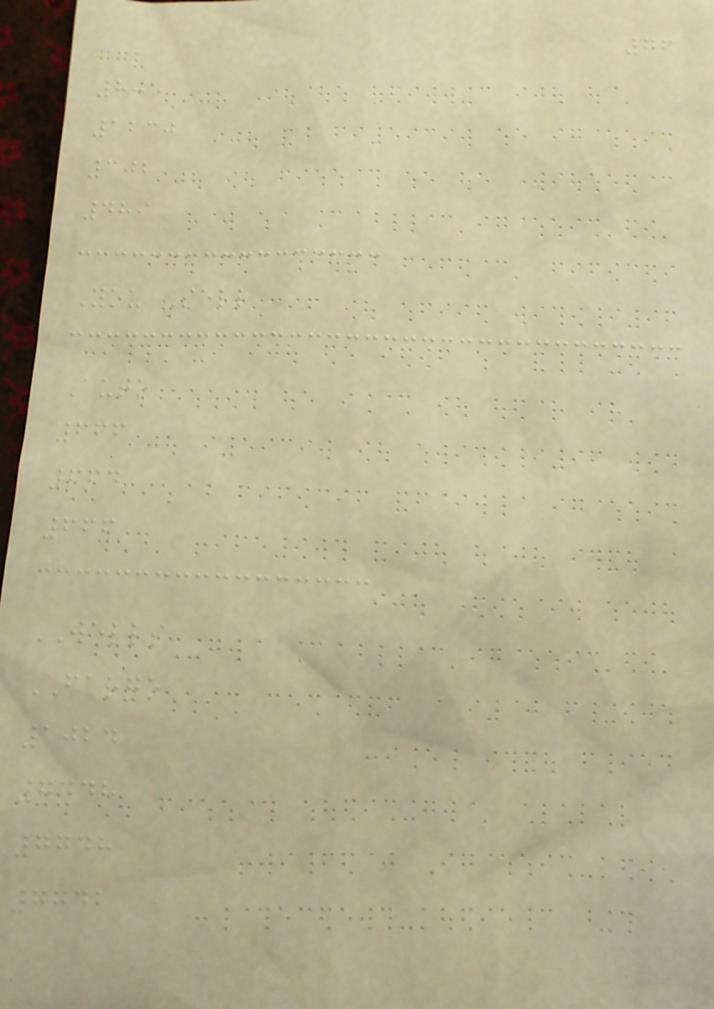76
805
1230
302
489
You Sell
Auto
666
664
666
WELLS
FARGO
1024
7748
7748
7742
